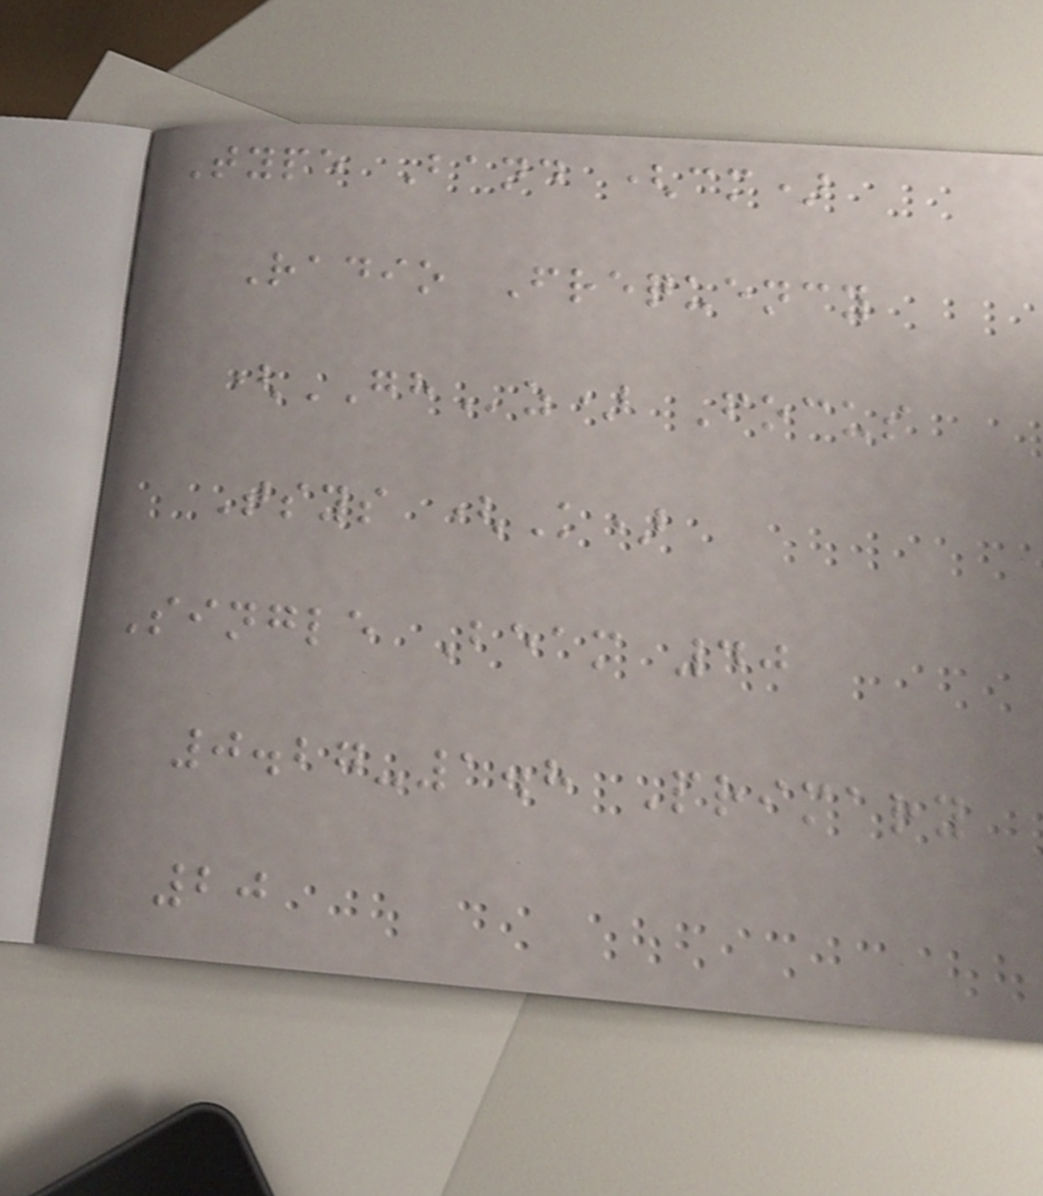Type Band (cm)
Radio Frequency
(GHz) Focus
Tsys (K)
Single Beam 40
0.27-1.8 Primary
20
